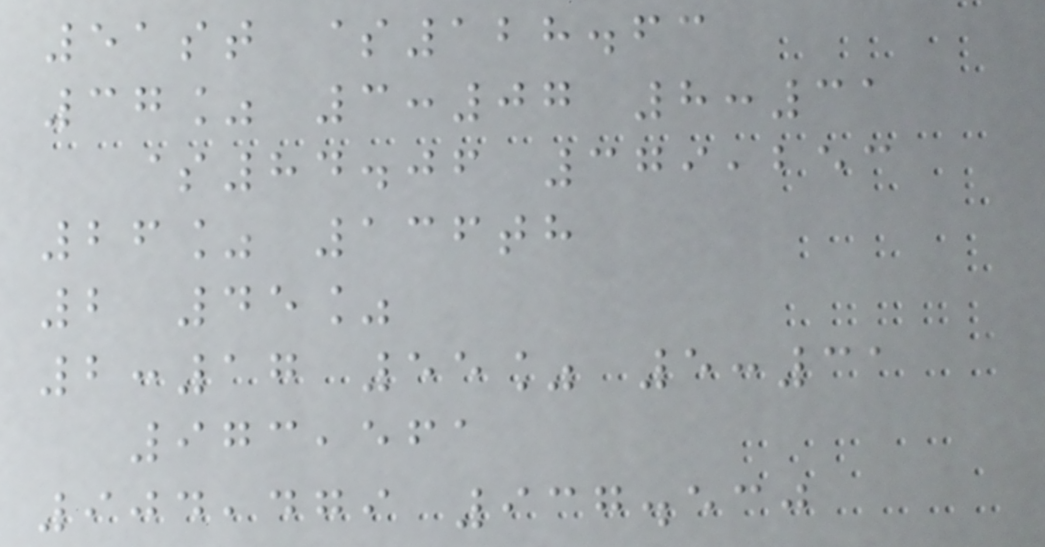51st $128.63
37% 3:07 8:31
$84.06 379,253
26% 136th
2 45%
2:17 55% 5:31
973,561
904,479 937.530
